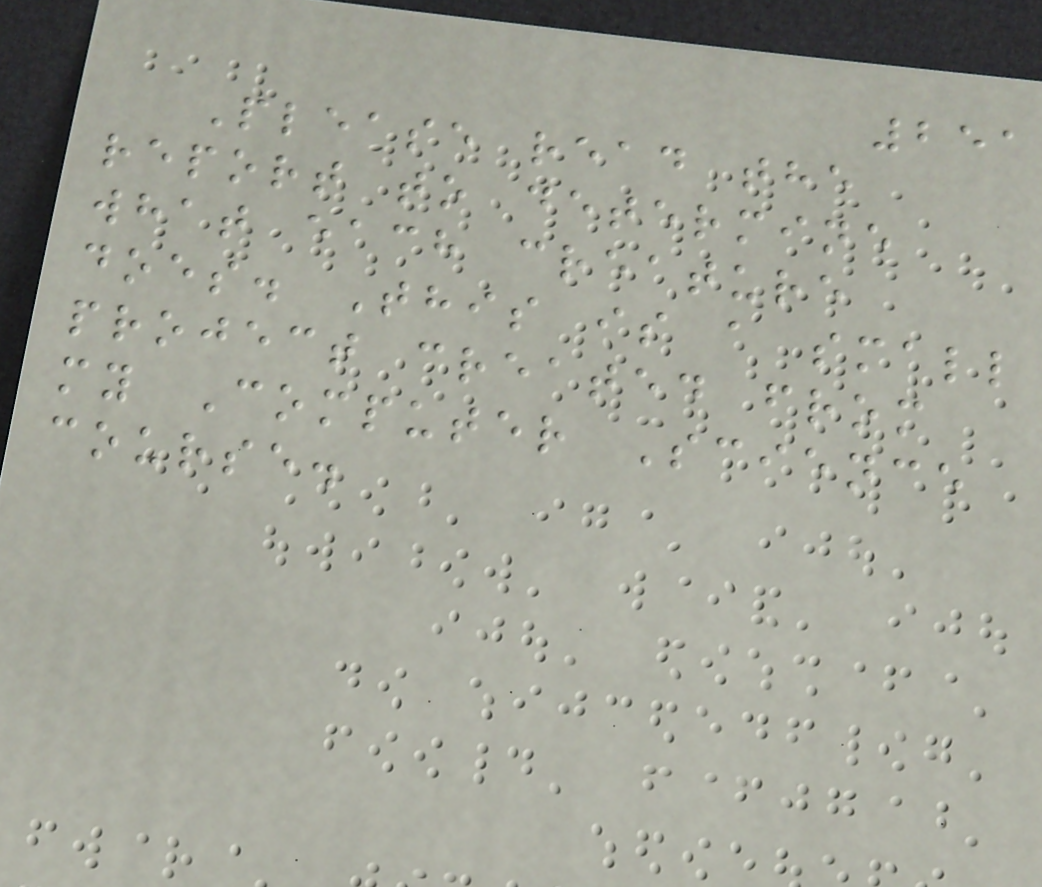251
Please read the
report to determine
what each creature
does. This is a small
project created from
my Computer Science
course.
